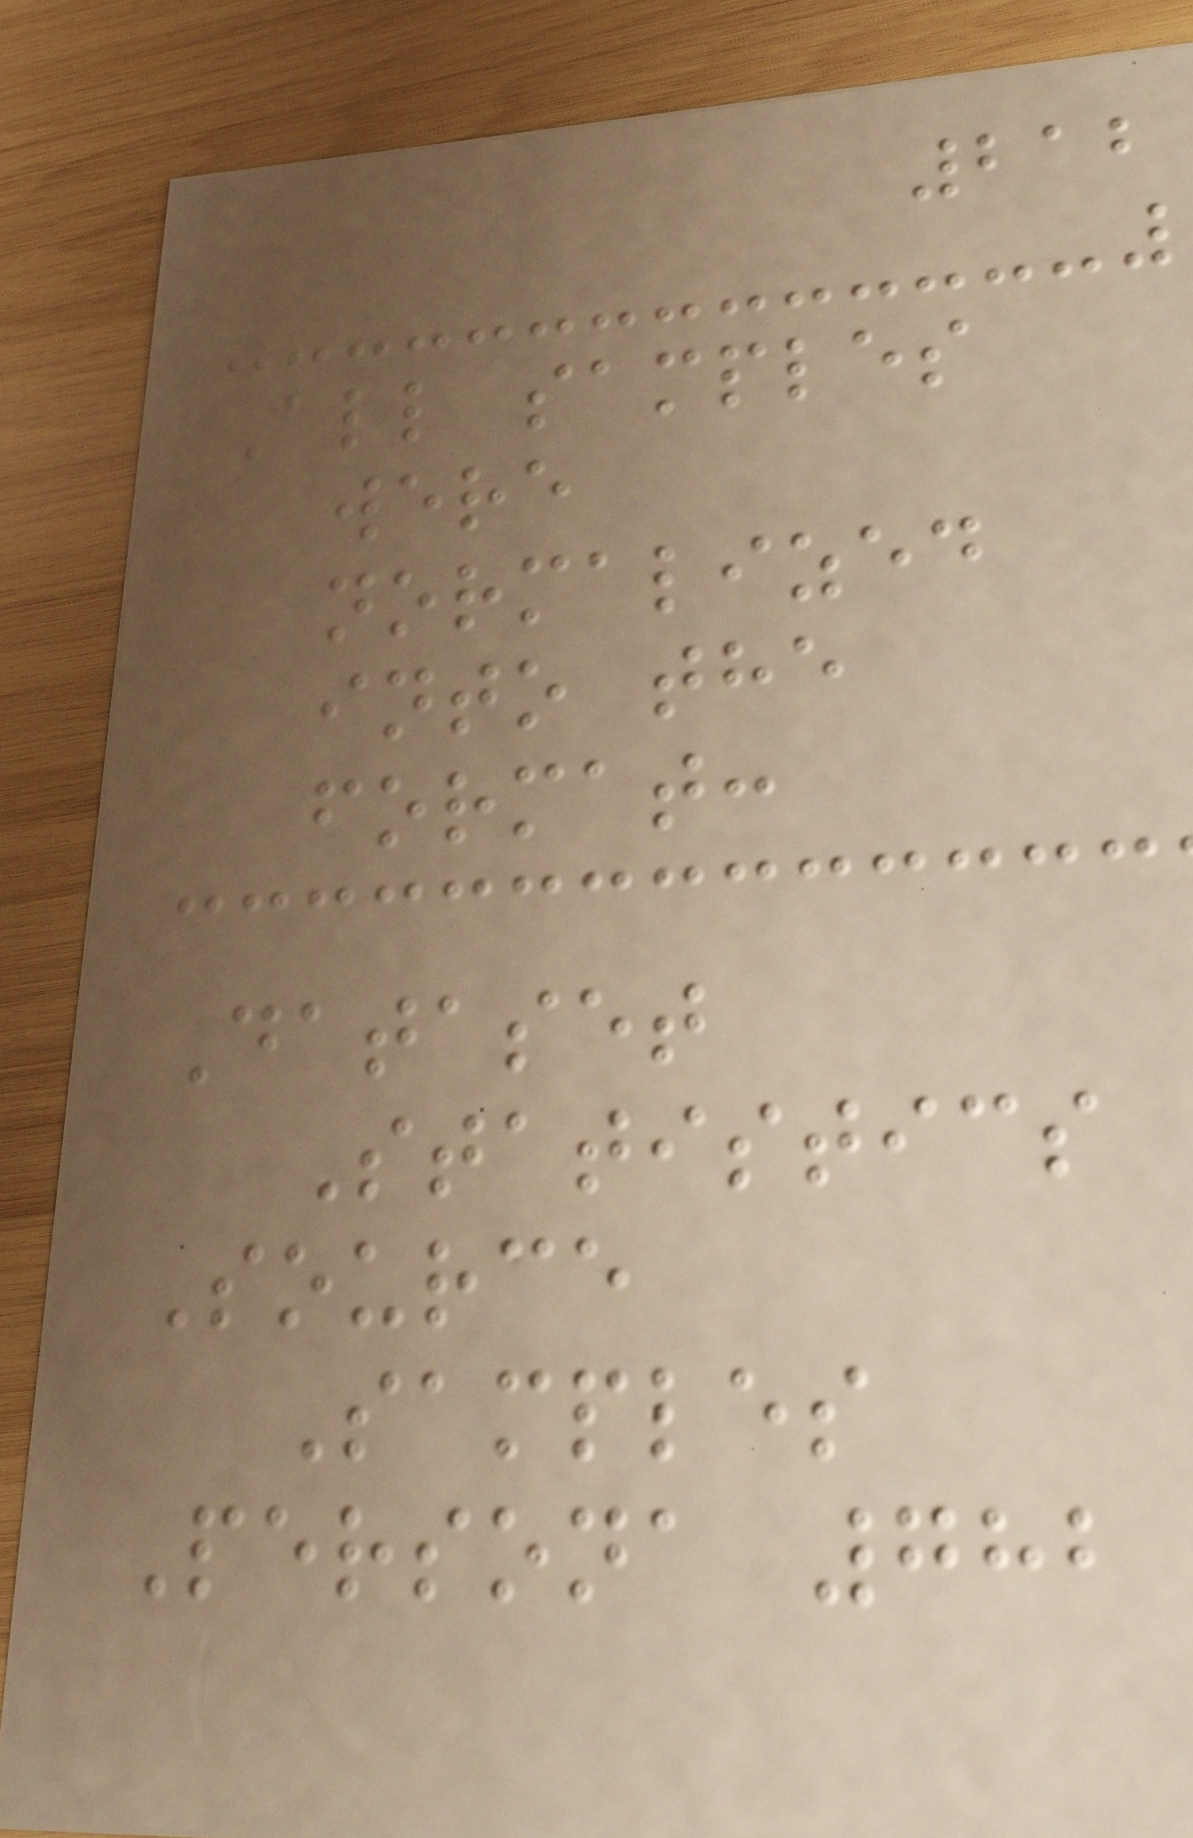212
All samples
were
normalized
into the
format:
Dataset
Statistics
Source
Samples
Persona 782
